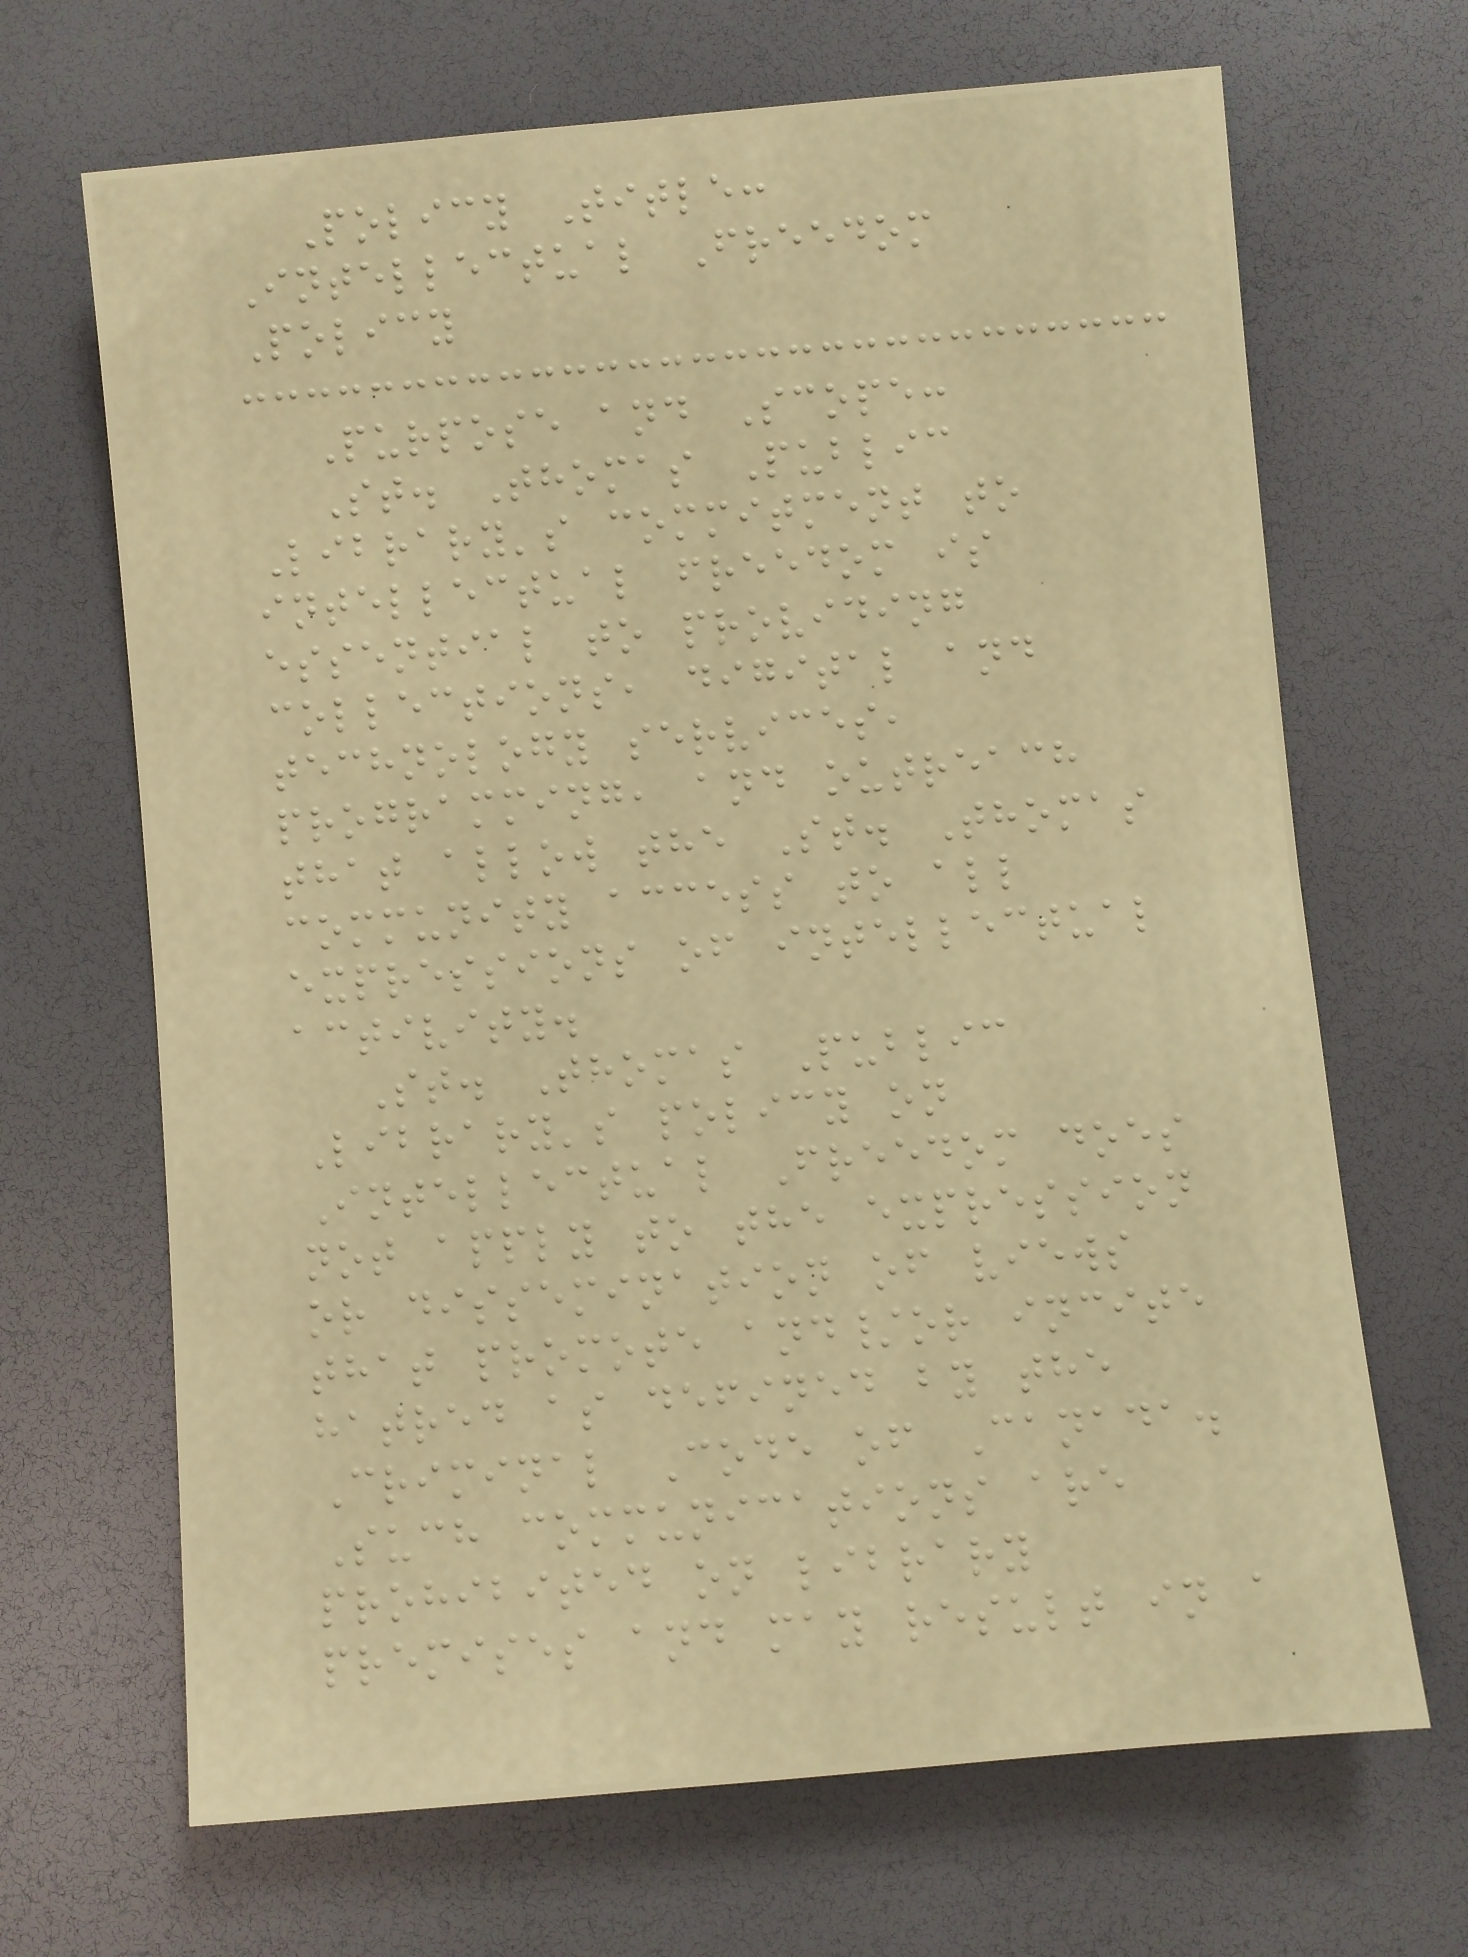Policy Title:
Intellectual Freedom
Policy
Purpose and Scope:
St. Thomas Public
Library's commitment to
intellectual freedom is
essential to providing
collections, digital and
technology services,
programming, and outreach
that allow the St. Thomas
community access to all
expressions of intellectual
activity.
St. Thomas Public
Library's policy on
Intellectual Freedom does
not apply to the expression
or dissemination of views
that promote and/or incite
hatred as defined by the
Criminal Code of Canada.
Such communications are
prohibited on library
premises and may result in a
